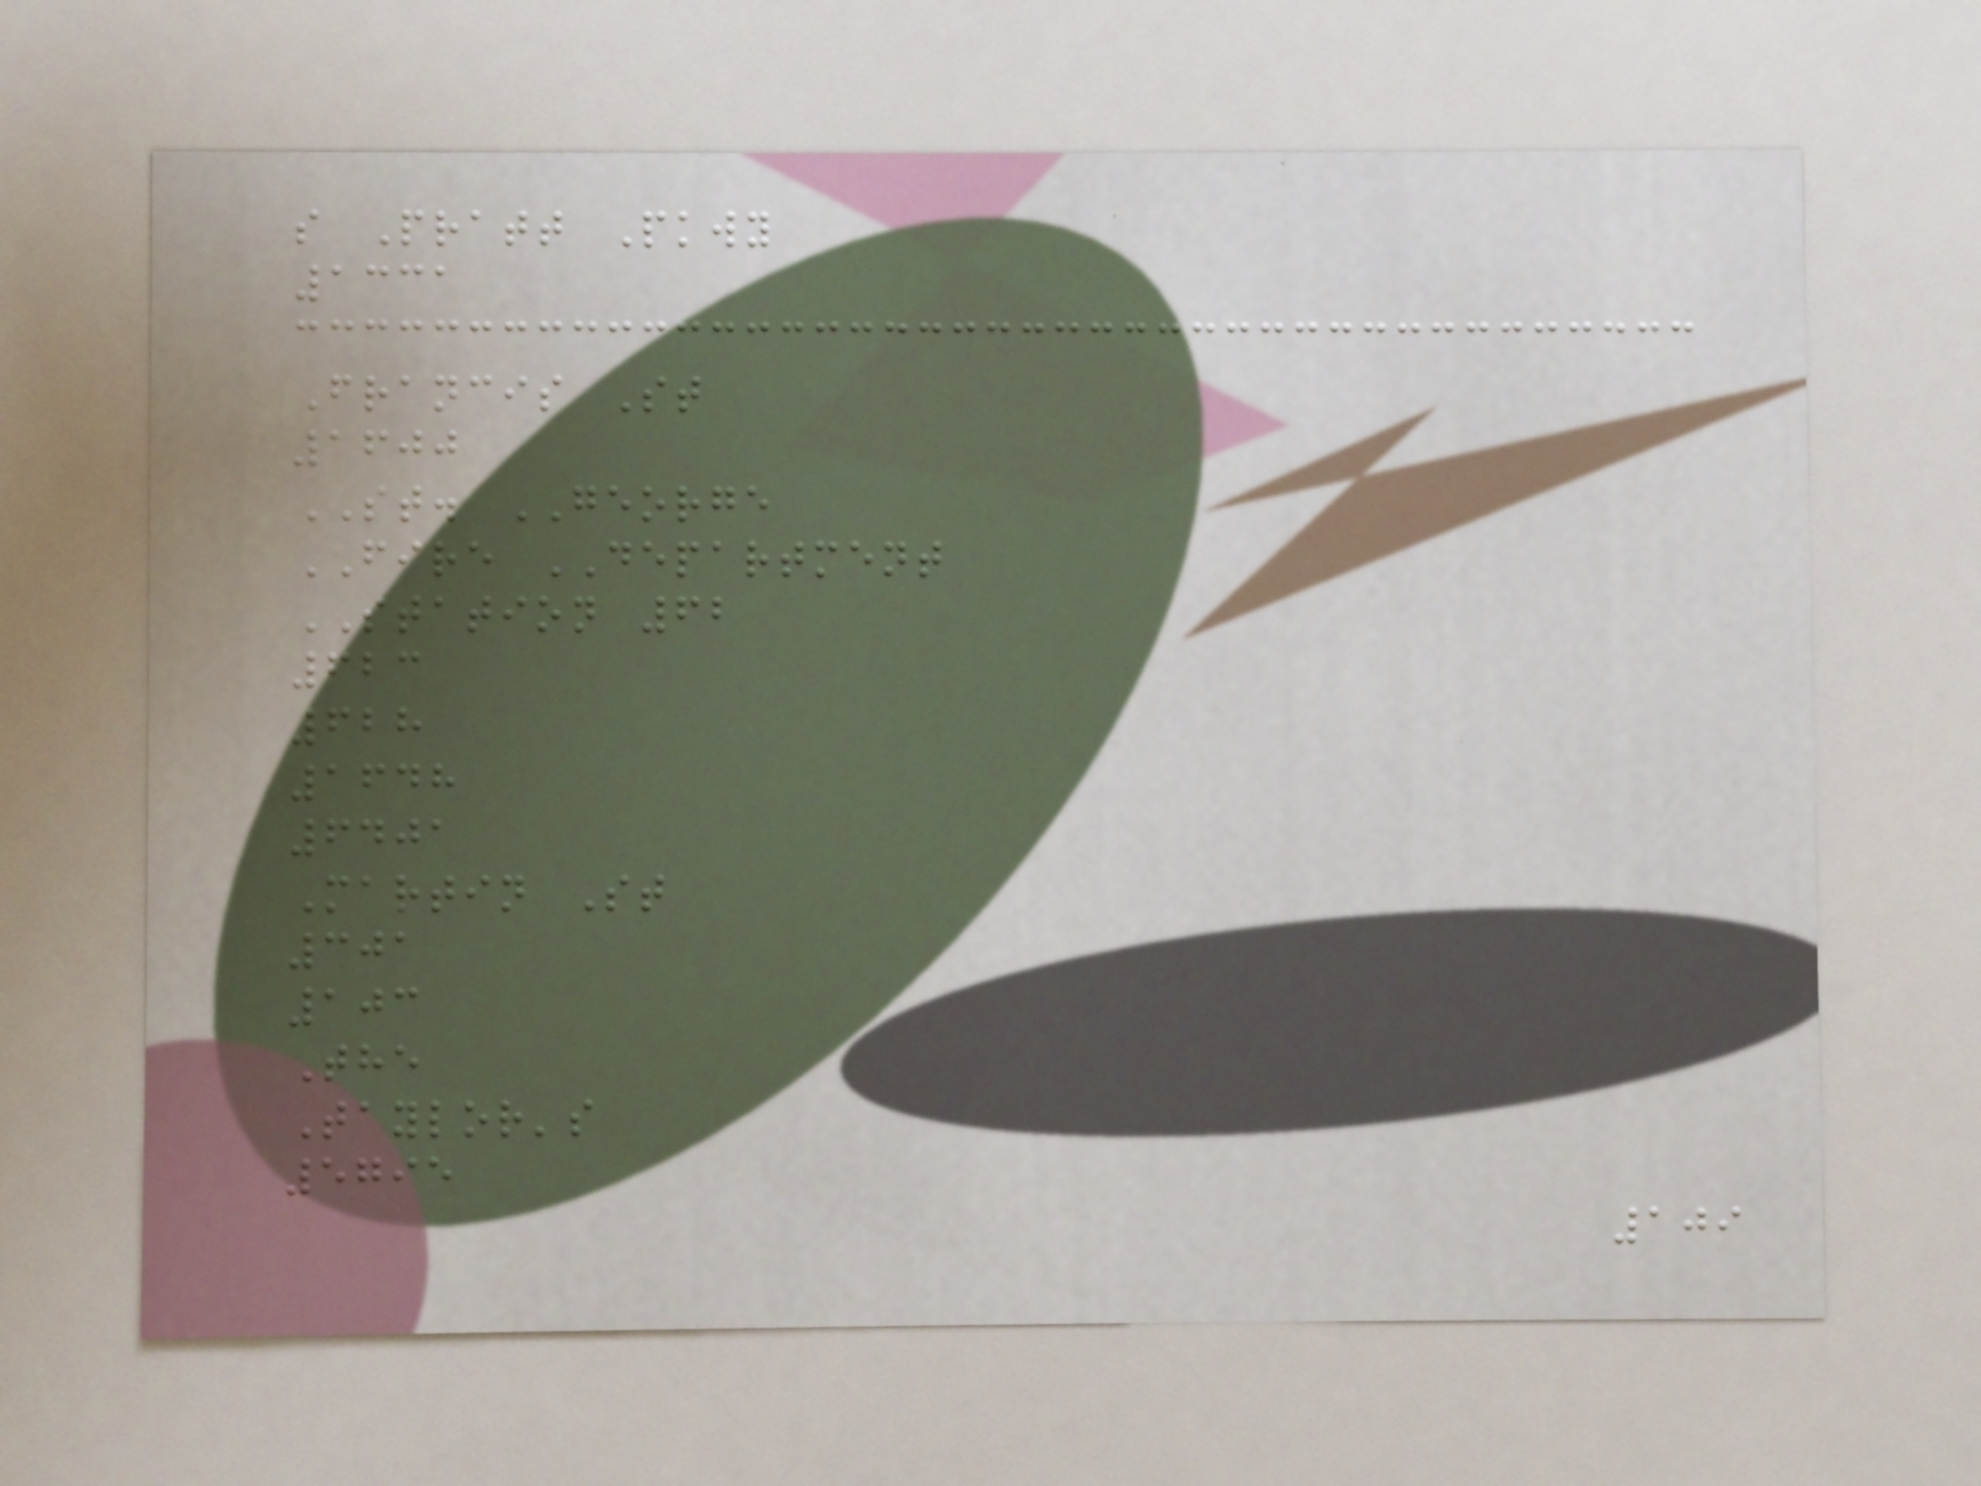s Pratt Pkwy
1331
Francis St
1600
ST. GEORGE
FIRE DEPARTMENT
STATION 62
623
628
1648
6401
Martin St
301
103
The
Taylor's
5795
109
